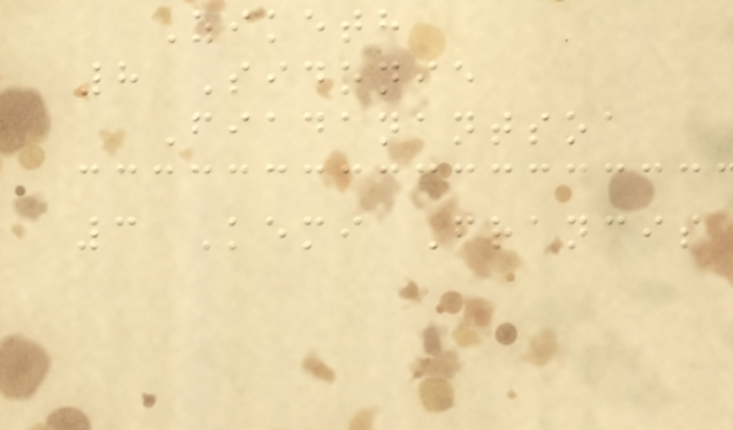Ziketh
8 Sidonie
Fiadanantsoa
3 Kemi Francis
